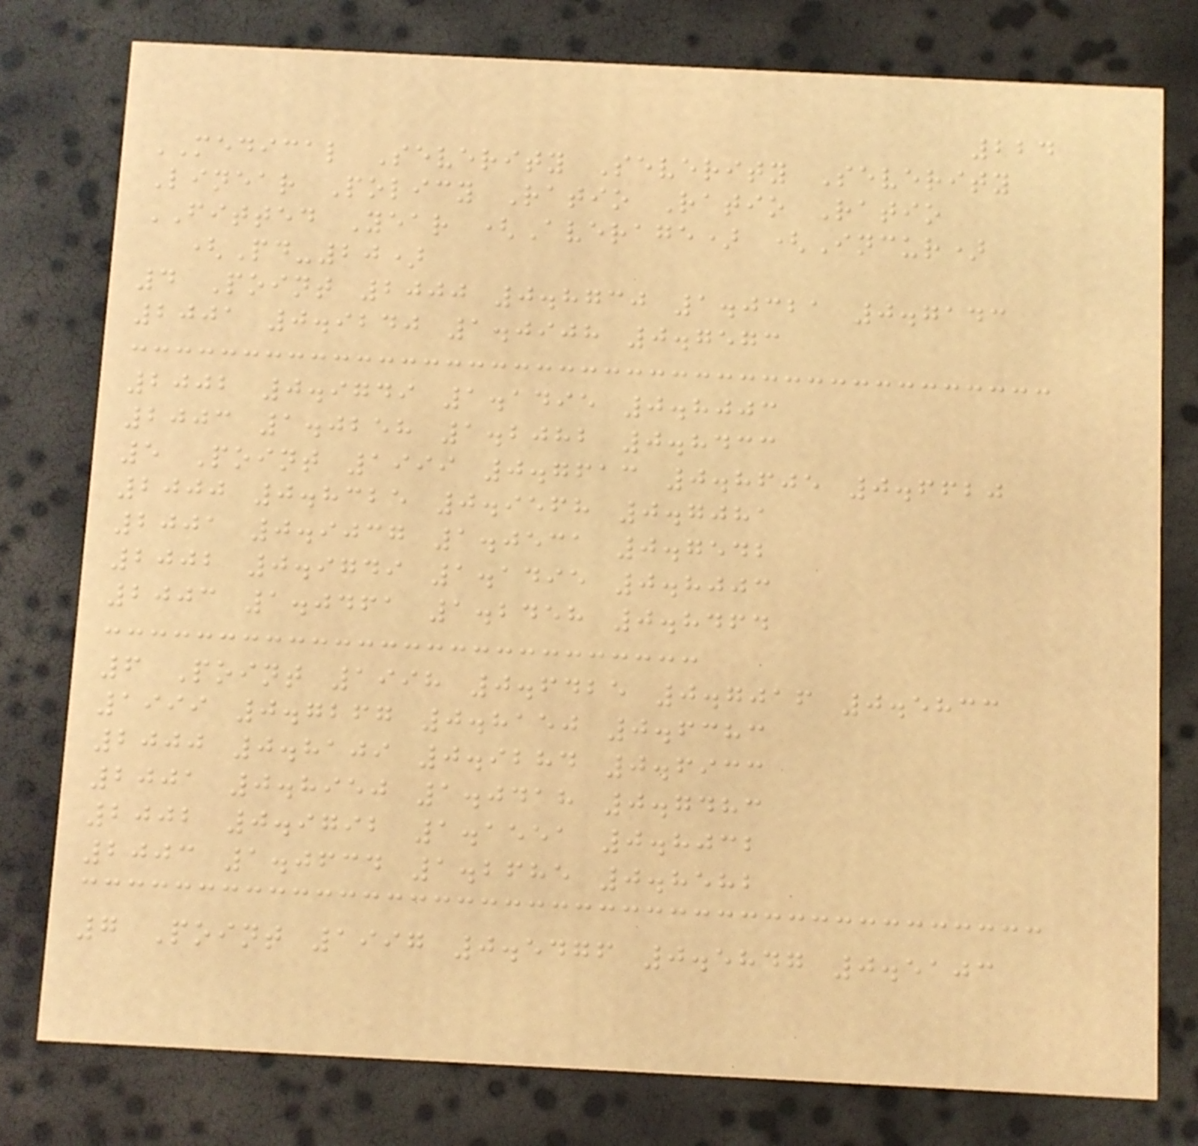224
MEDICAL Severity Severity Severity
Linear Policy Ratio Ratio Ratio
FITTED Year (Average) (Incur)
(Pd-20)
4 Point 2000 0.8730 1.0321 0.7143
2001 0.9240 1.0908 0.7573
2002 0.9749 1.1495 0.8003
2003 1.0258 1.2082 0.8433
5 Point 1999 0.7613 0.8605 0.6620
2000 0.8325 0.9568 0.7081
2001 0.9037 1.0531 0.7542
2002 0.9749 1.1495 0.8003
2003 1.0461 1.2458 0.8464
6 Point 1998 0.6425 0.7016 0.5833
1999 0.7267 0.8150 0.6383
2000 0.8109 0.9284 0.6933
2001 0.8950 1.0418 0.7483
2002 0.9792 1.1551 0.8032
2003 1.0634 1.2685 0.8582
7 Point 1997 0.5476 0.5847 0.5103
